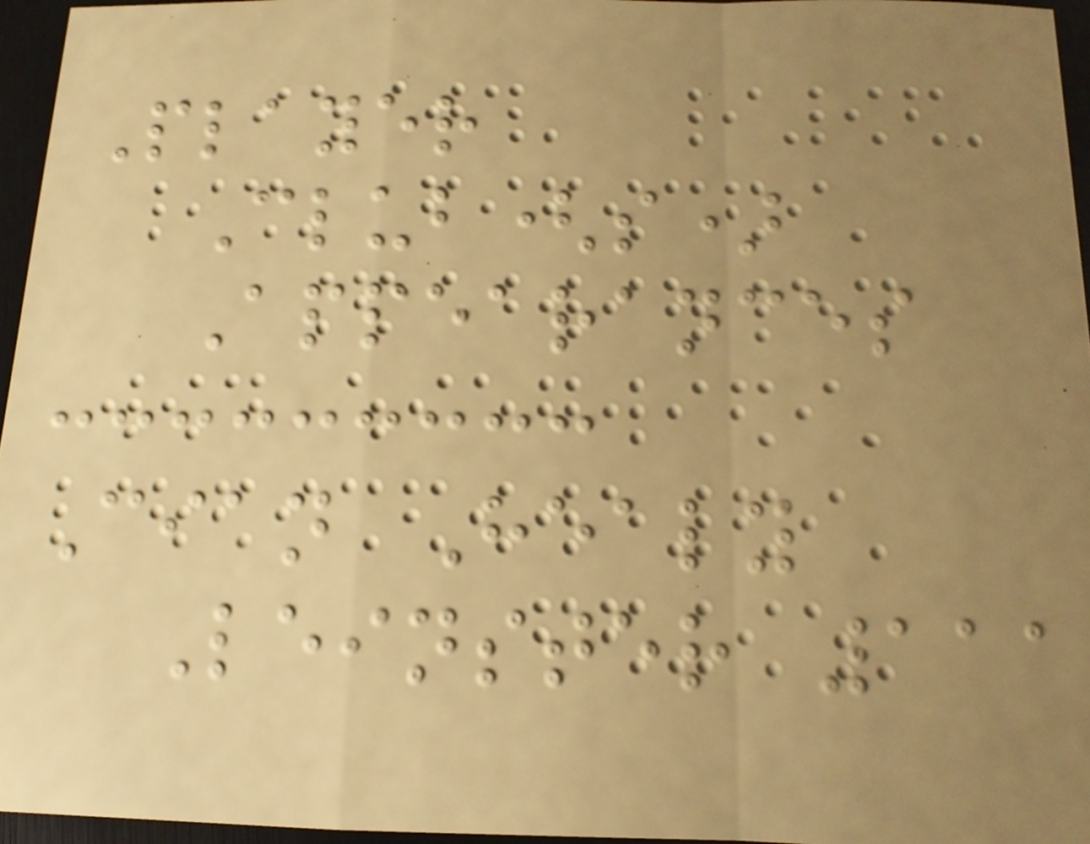Player
Club(s)
Appearances
Cian Healy
Leinster 111
